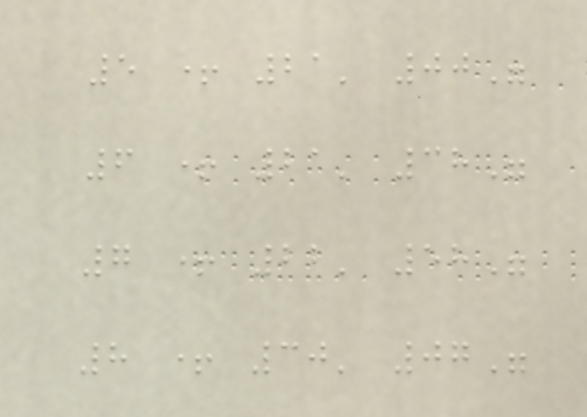5 + 21' 00"
6 + 21' 38"
7 + 22' 58"
8 + 30' 07"
